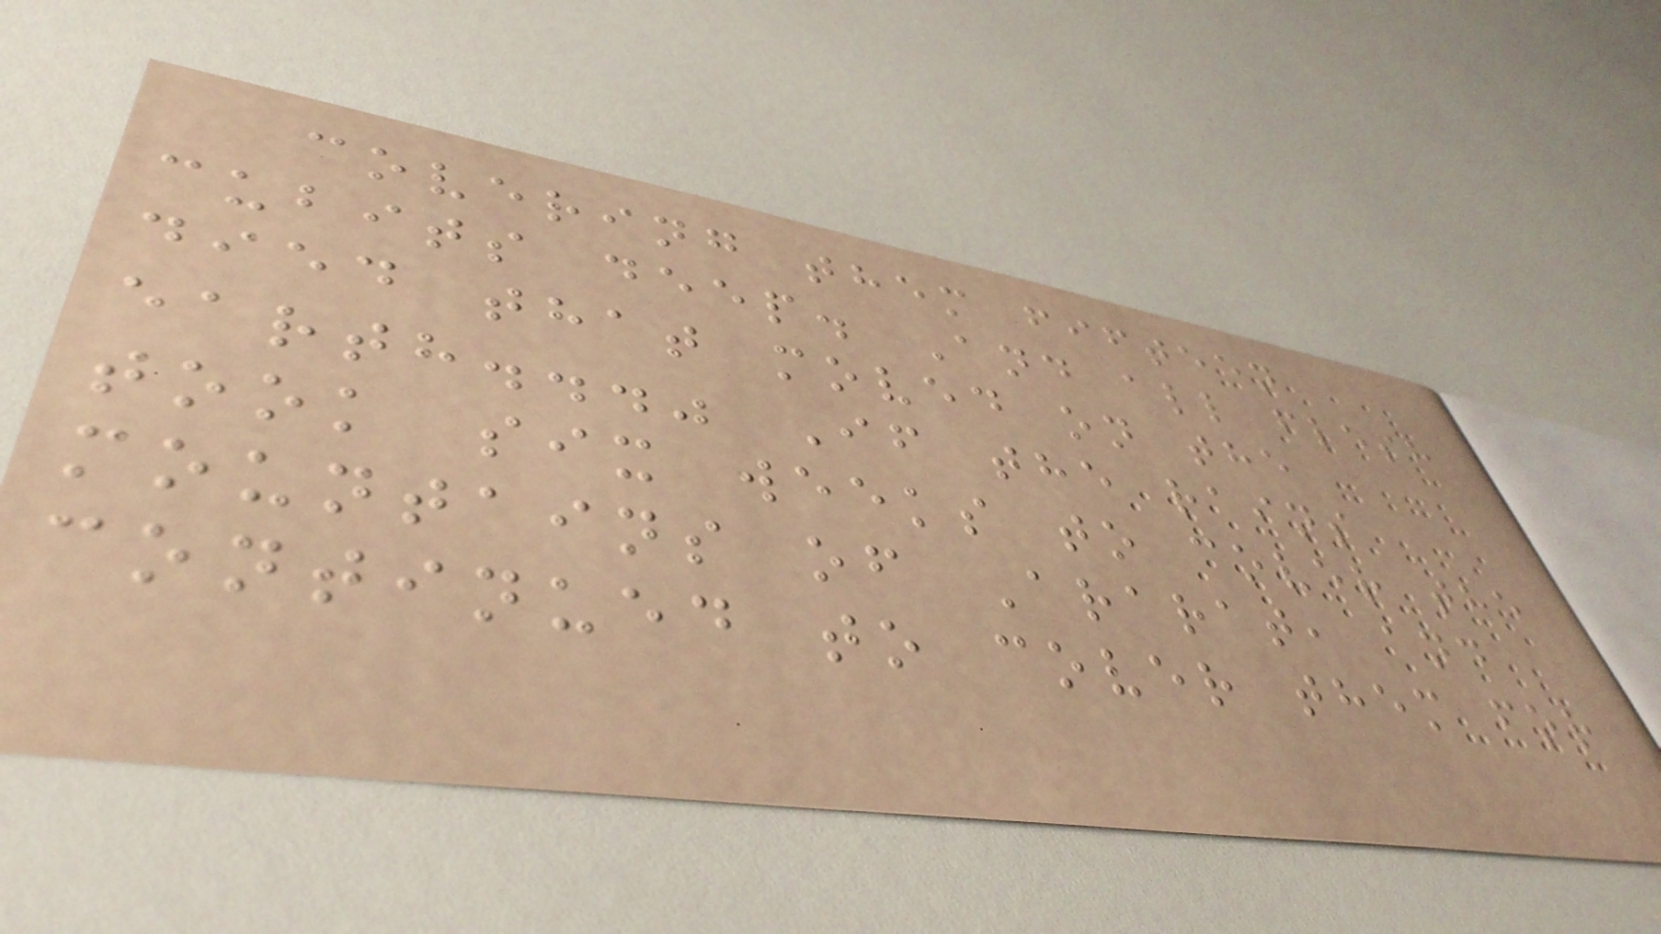covering them fifteen
cubits deep. And all flesh
died that moved on the
earth..." If the rains
took six weeks to cover the
mountains of Ararat, and
continued to cover them for
